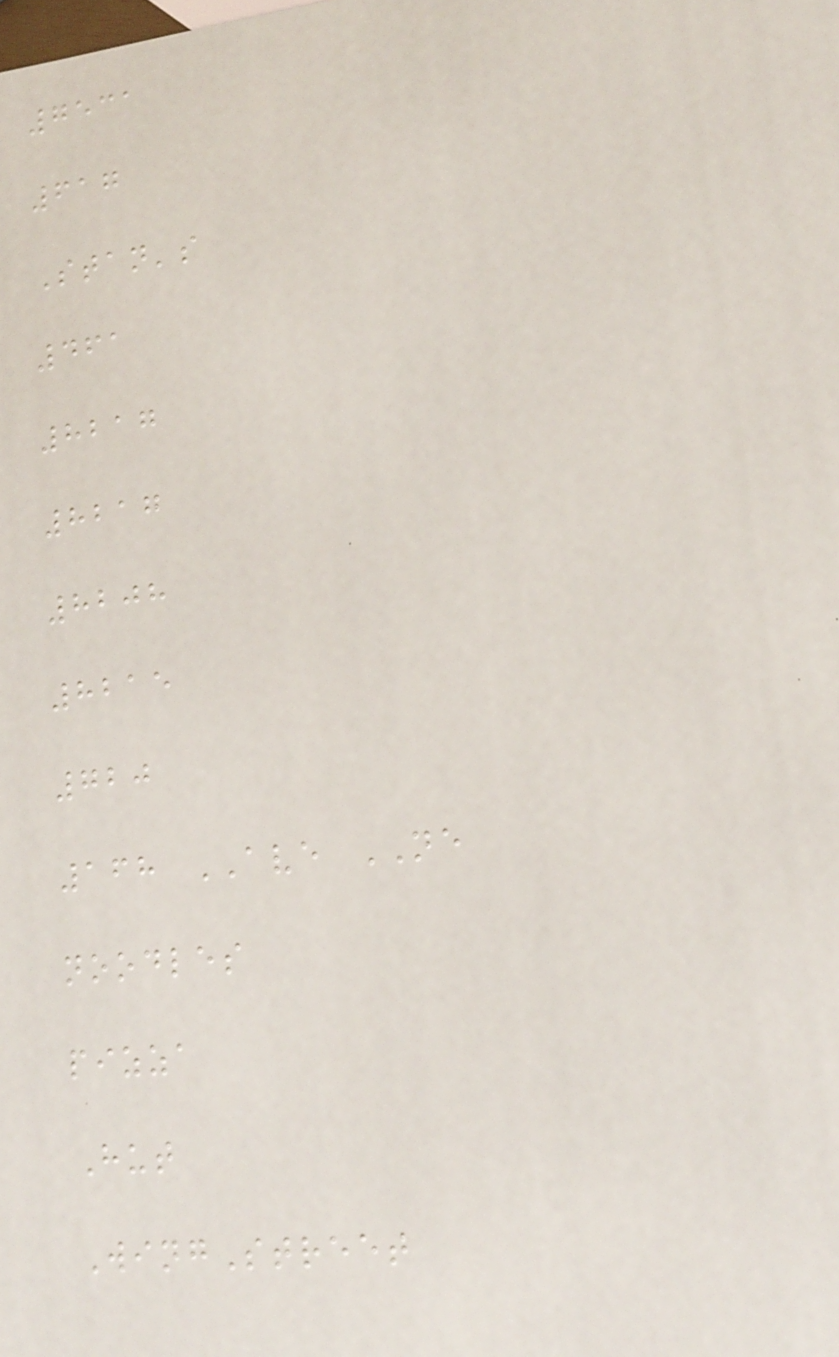7531
617
Stan's
461
8217
8217
8208
8215
720
168 AVE NE
noodles
pizza
Hut
WingStreet
